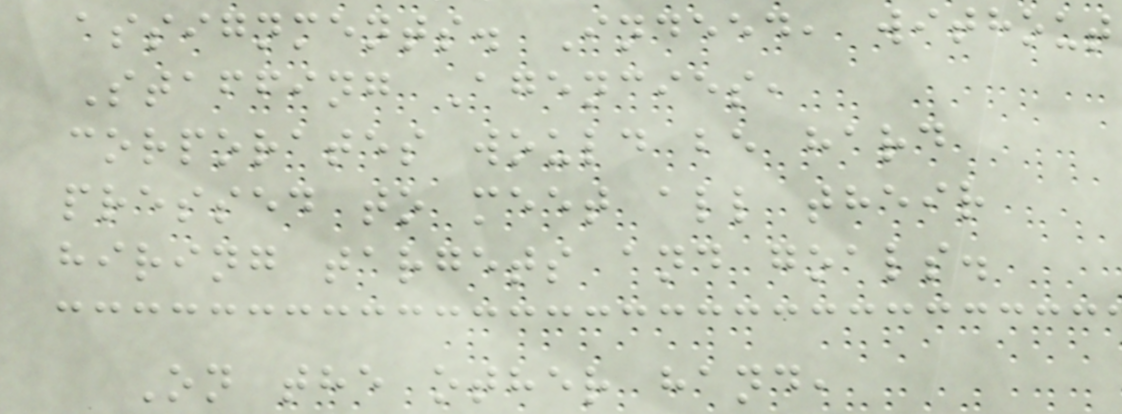assignments. Indeed, without
Staffing Agencies,
corporates would be hard
pressed to meet all their
hiring targets and goals.
On the other hand,
